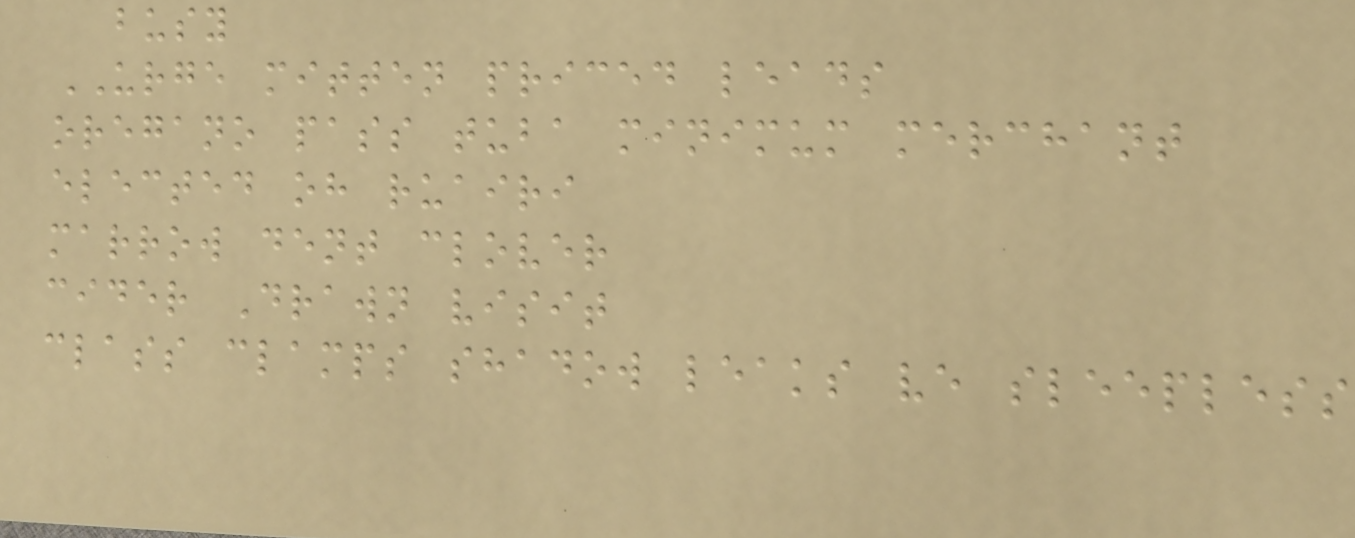busy
URGE mitten priced leads
oregano pass tuba minimum merchant
elected oh ruairi
marrow dent clover
cider Drawn visit
class clamps shadow leaks ve sleepless
